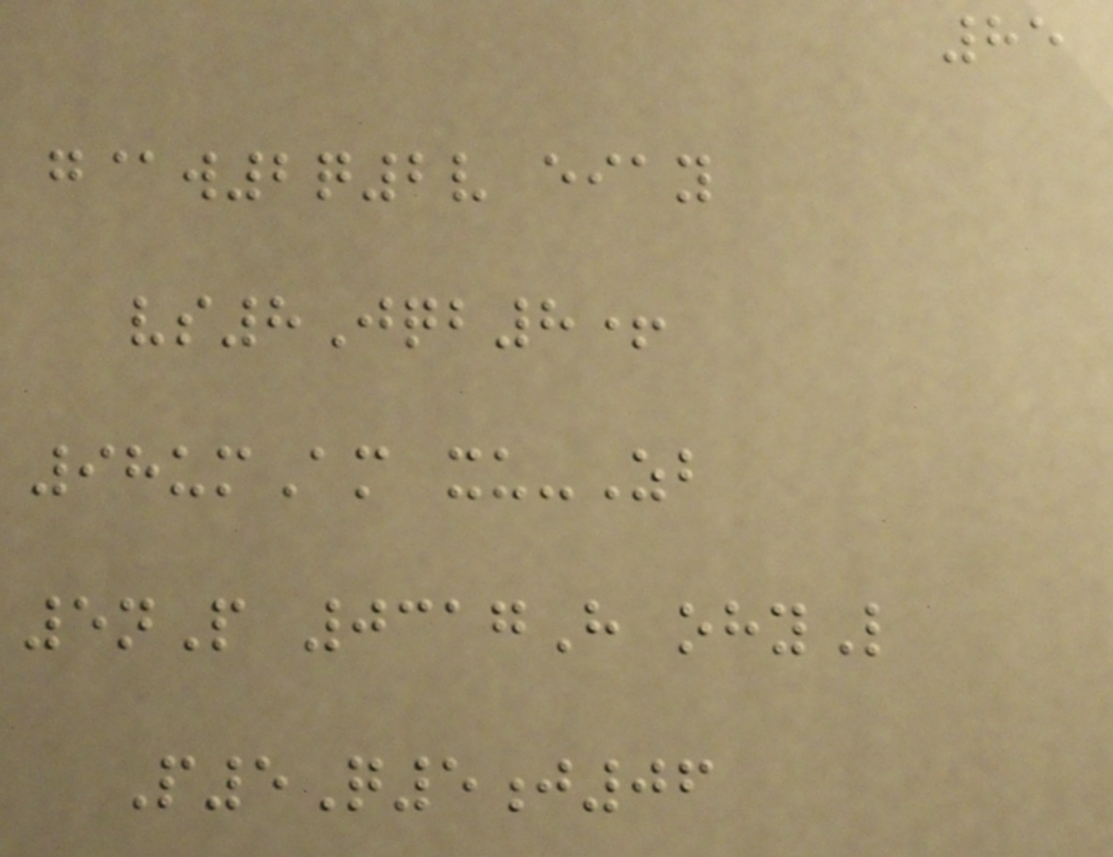85
g@w2q2v eiay
vs8Jqb8+
98umAm xu-Zb
5nP 0317H ohyL
P5Q5j06
